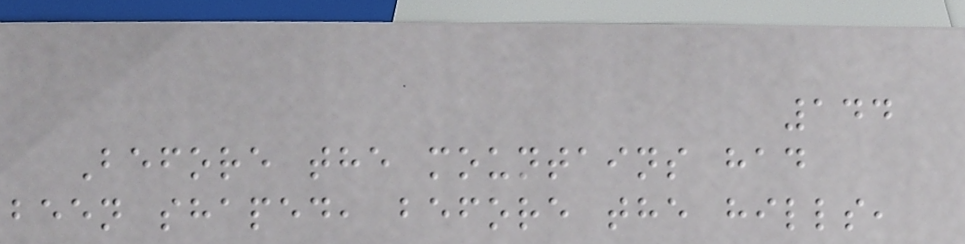144
Before the mountains had
been shaped, before the hills,
